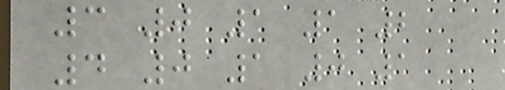3 0 1 1 2
4 0 1 0 1
